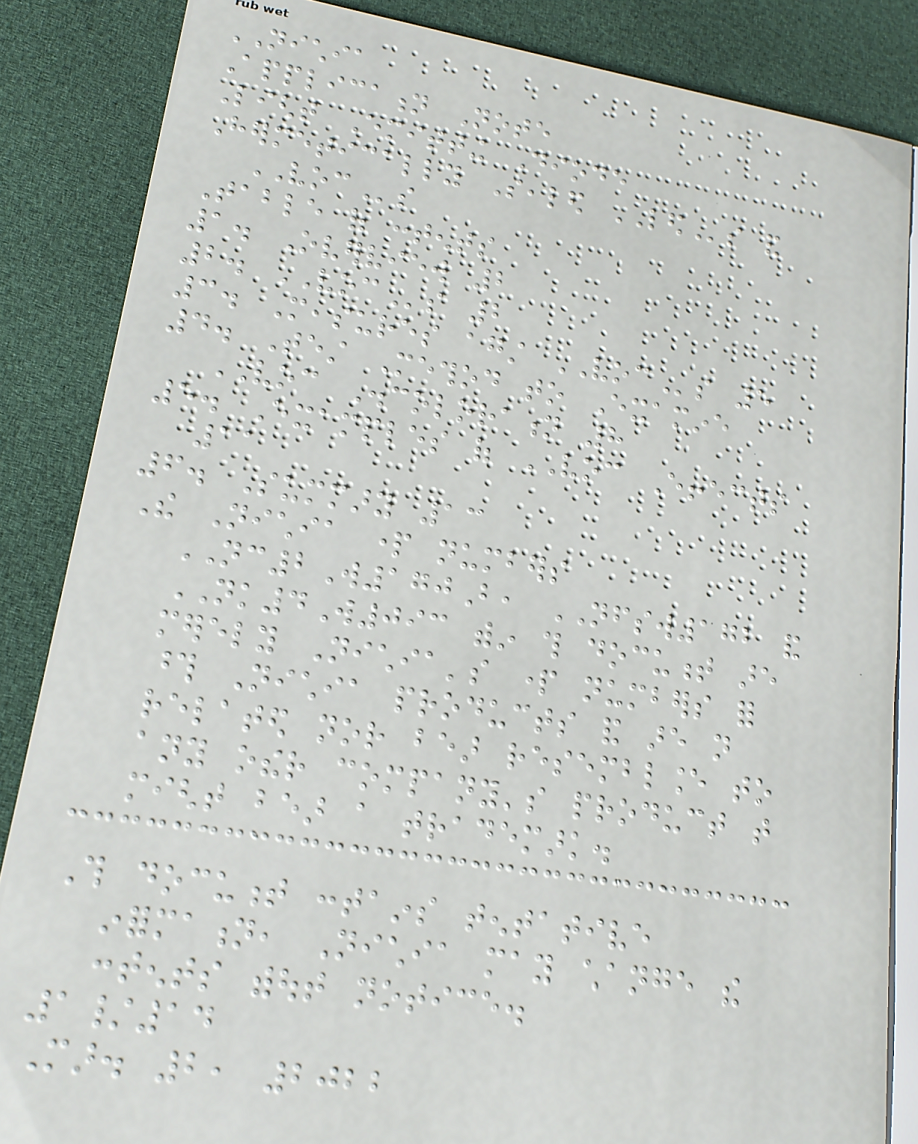NICHIA
Application Note
Light Emitting Diode
Hermetically Sealed LEDs and
VOCs
Table of contents
1. Overview 2
2. VOCs 2
3. Measures against VOCs 5
4. Test Method to Examine
VOC Discoloration 8
5. Examples of VOC Effects
11
6. Summary 13
The Nichia part numbers
NC2W170B, NFSW172 and
NK4W093 within this document are
merely Nichia's part numbers for
those Nichia products and are not
related nor bear resemblance to
any other company's product that
might bear a trademark.
This document contains tentative
information, Nichia may change the
contents without notice.
1/14
Mar. 2, 2022
